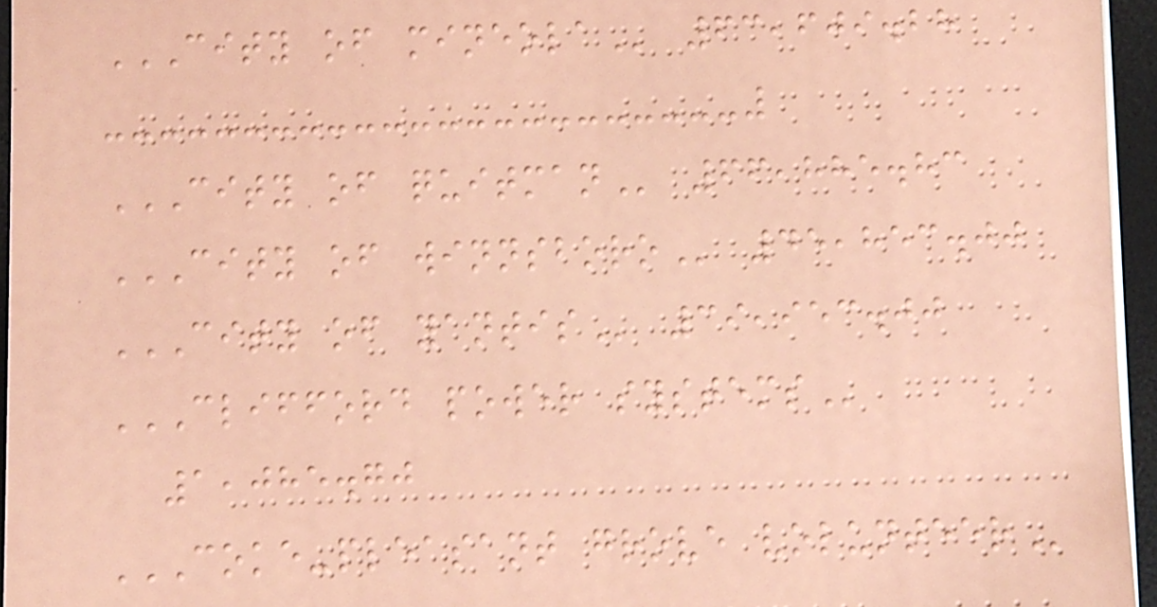CITY OF MINEOLA 63,609.28
CITY OF QUITMAN 66,885.83
CITY OF WINNSBORO 45,853.00
CITY OF YANTIS 39,953.00
CLIFFORD POWER SYSTEMS
1,085.70
COKE-PLEASANT GROVE VOLUNTEER
